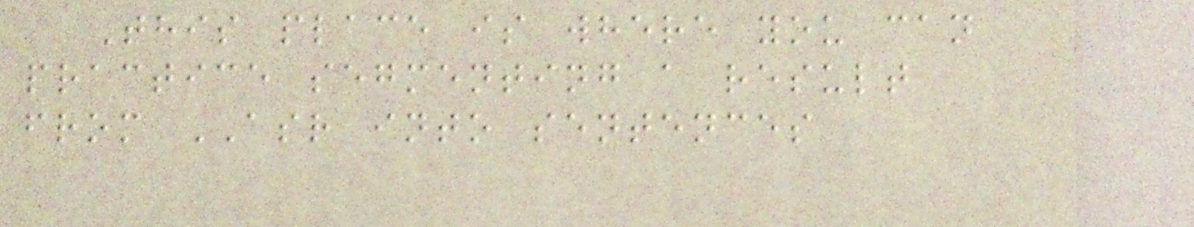This place is where you can
practice segmenting a result
from ASR into sentences
